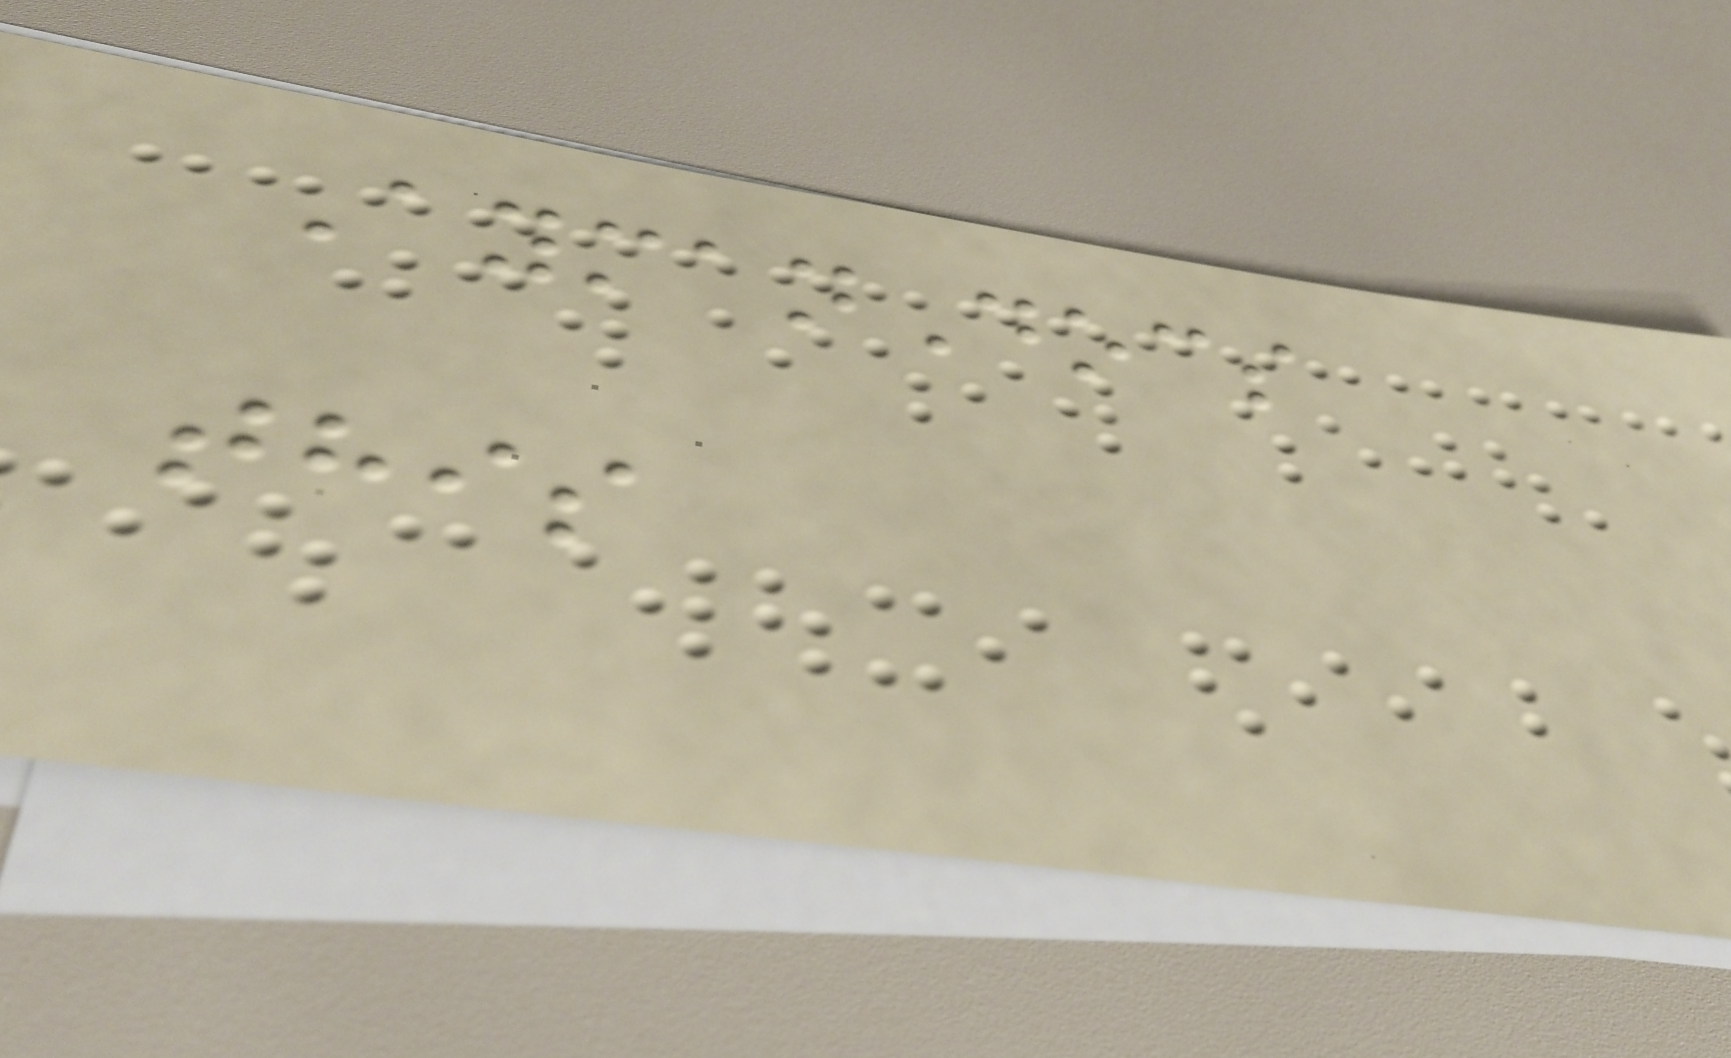AymanDocs
this
